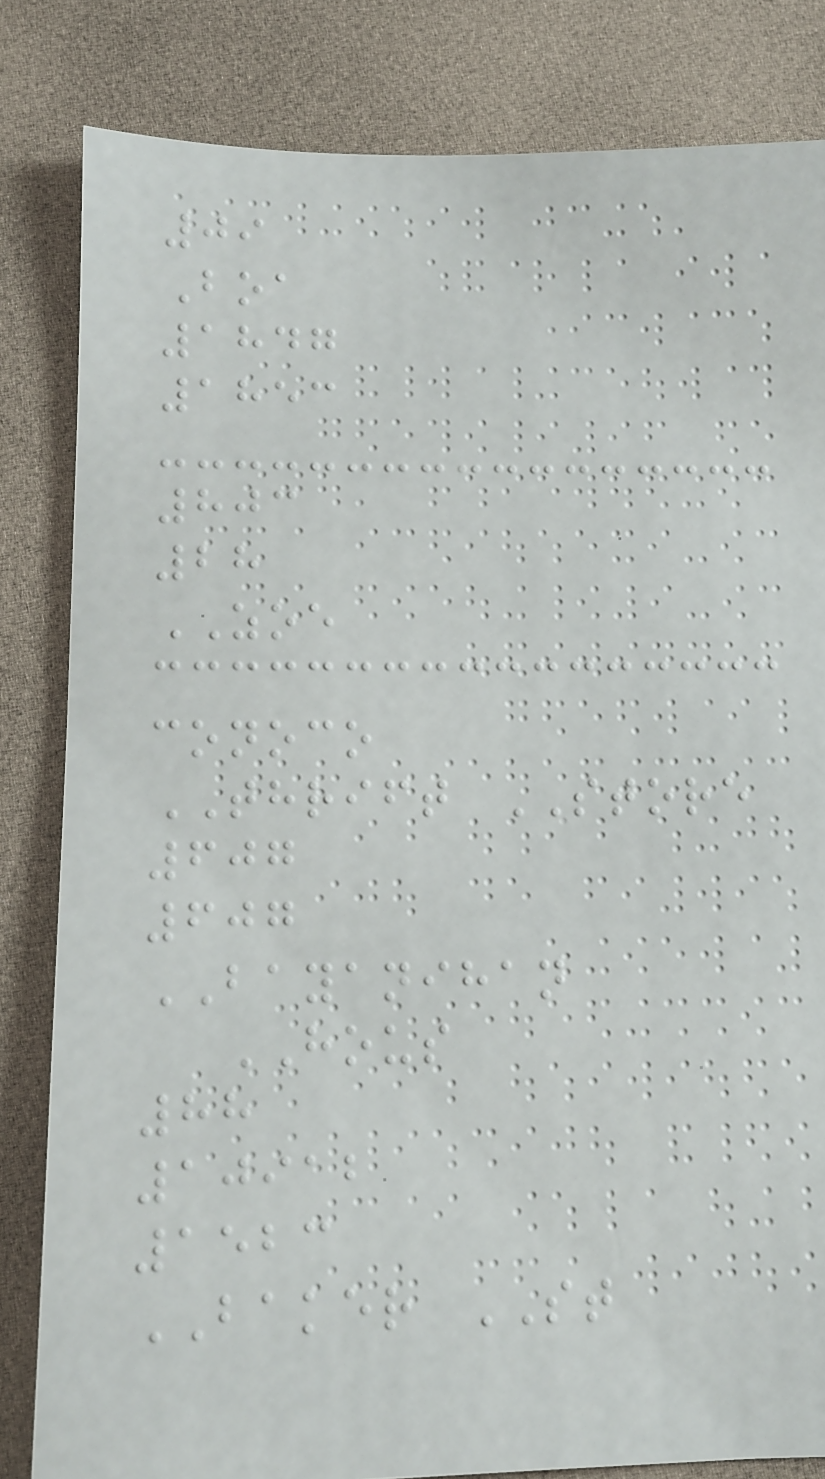09
Boa
1847
1853
803
28
ZOE
conoco
THRIFT STORE
607
607
BAYANIHAN
HOUS
88
10912
1523
BAKER ST
